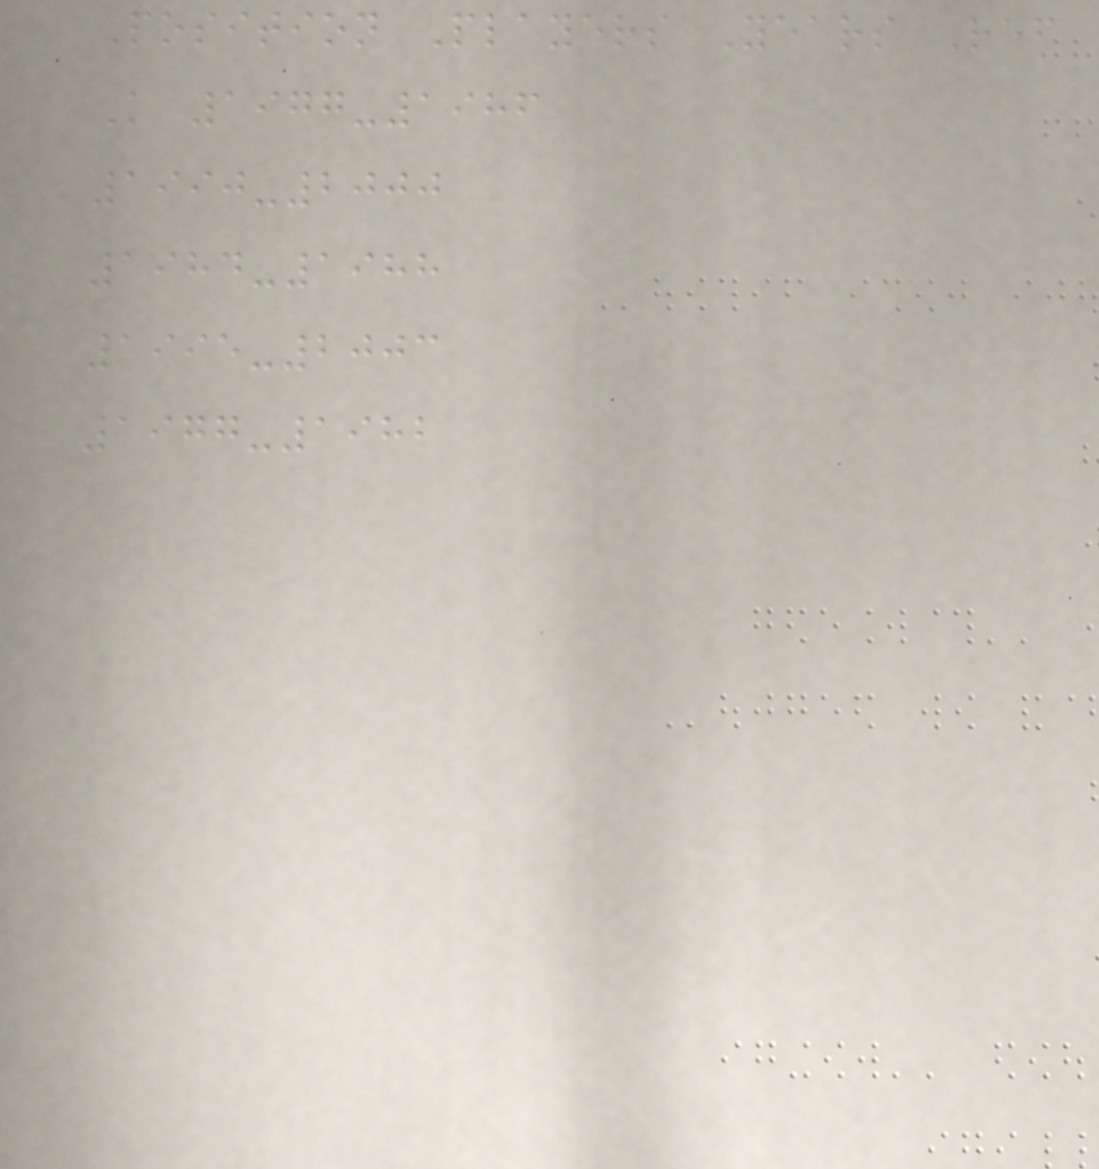Position Players Years Ref
K 1977-1986
1990-2000
1984-1988
1995-2003
1977-1982
